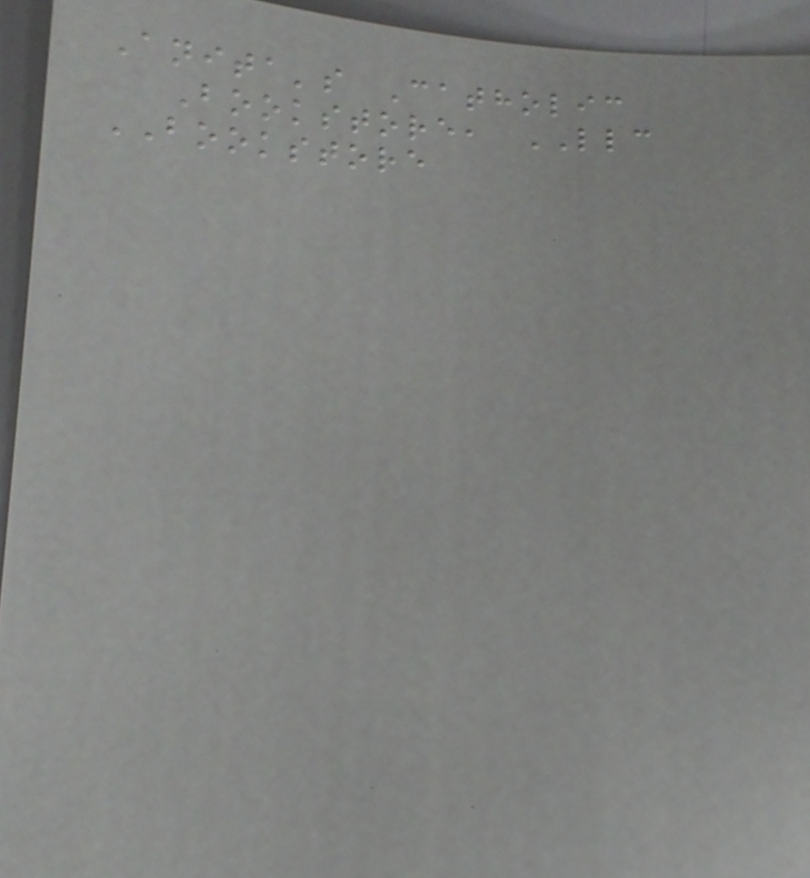Anita's Catholic
Bookstore, LLC
BOOKSTORE
